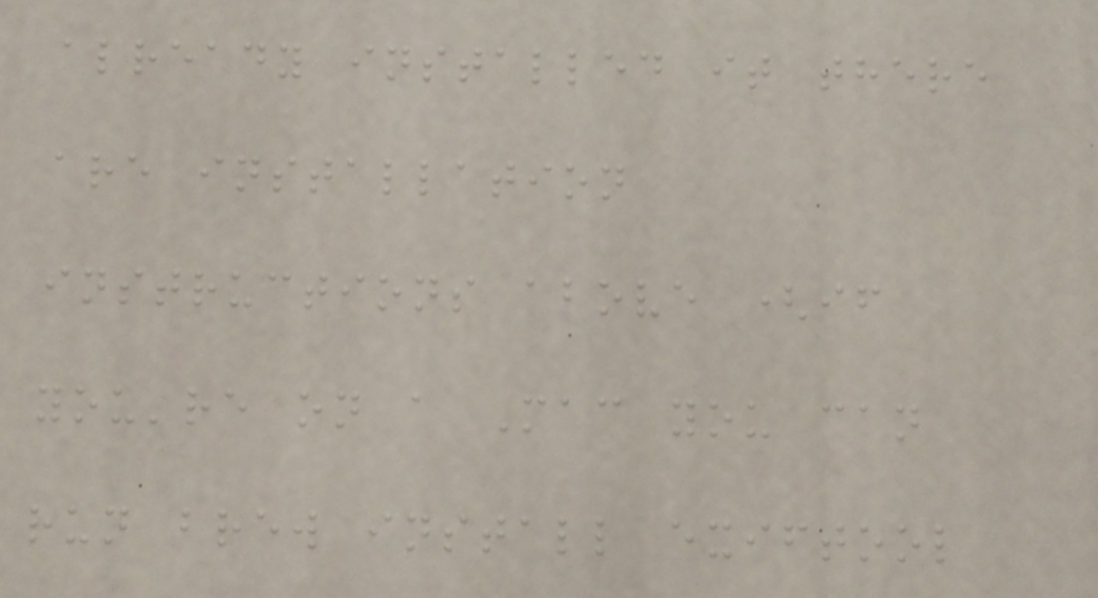already installed it there
are installation
instructions above (if
you're on a Mac you can
run brew install exiftool
